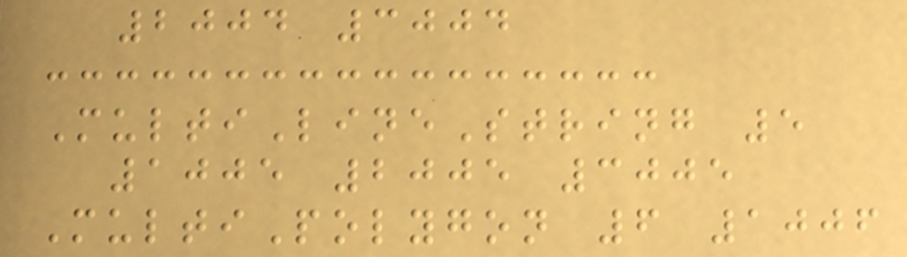2004 3004
MultiLineString 5
1005 2005 3005
MultiPolygon 6 1006
